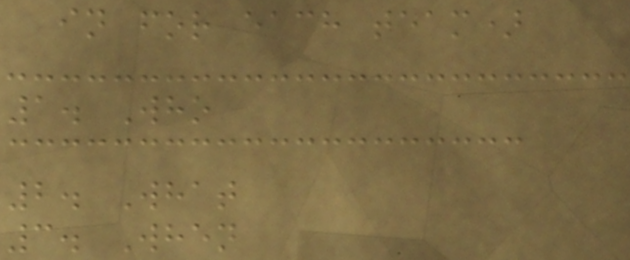in for each team)
1. Who
2. What
3. When
